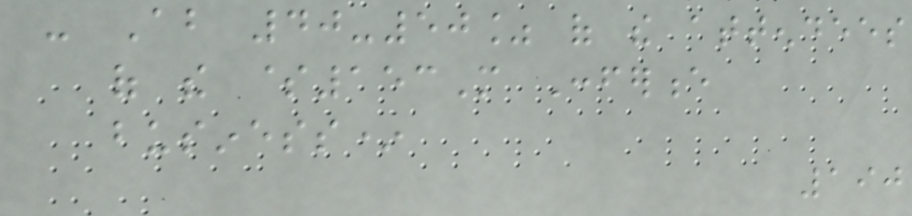- About 40-50% of the attendees
of the $153M Conference
business*
190
